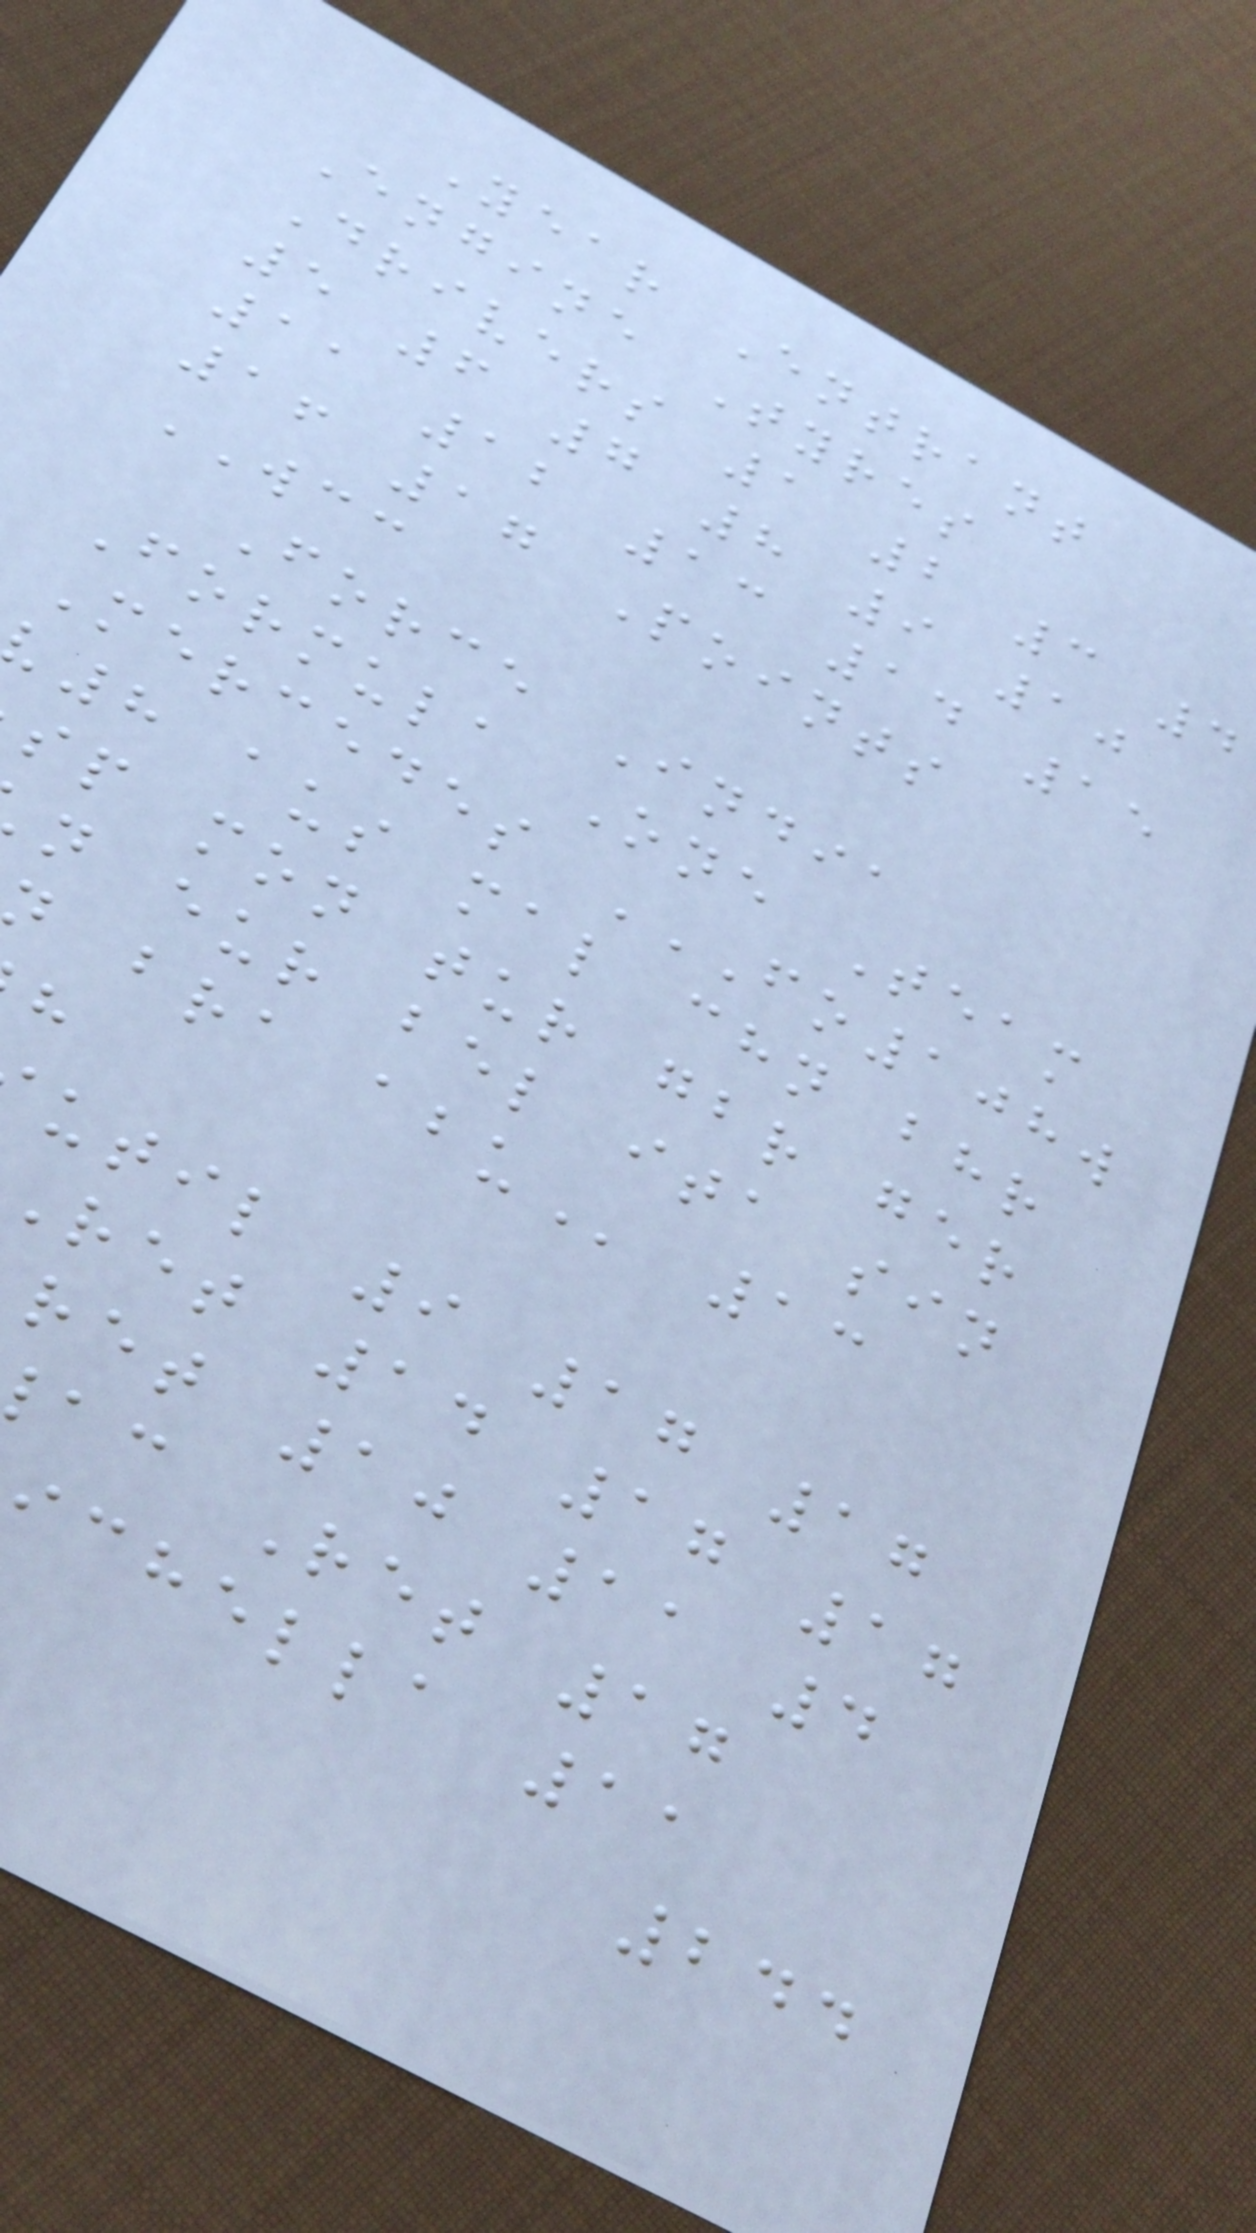Year Entrant
Engine Tyres
Drivers 1 2 3 4
5 6 7 8 9 10
11 12 13 14 15
16 17 Points
WCC
Force India
Formula One Team
Mercedes FO108W
8 aus mal chn bhr
sp mon tur gbr ger
n eur bel ita sin
util 9 17 17
Ret 14 17 17
ret 10 11 4
ac Ret 17
ichella 11
244
